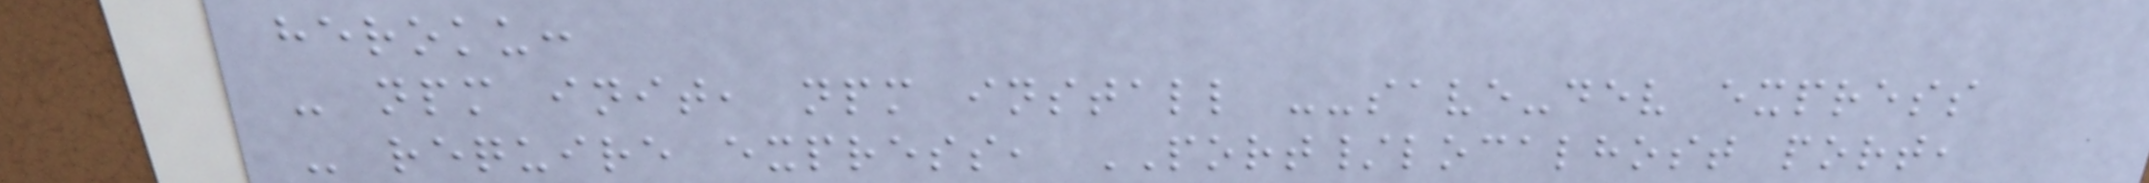heroku:
- npm init, npm install --save-dev express
- require express, PORT/localhost port,
